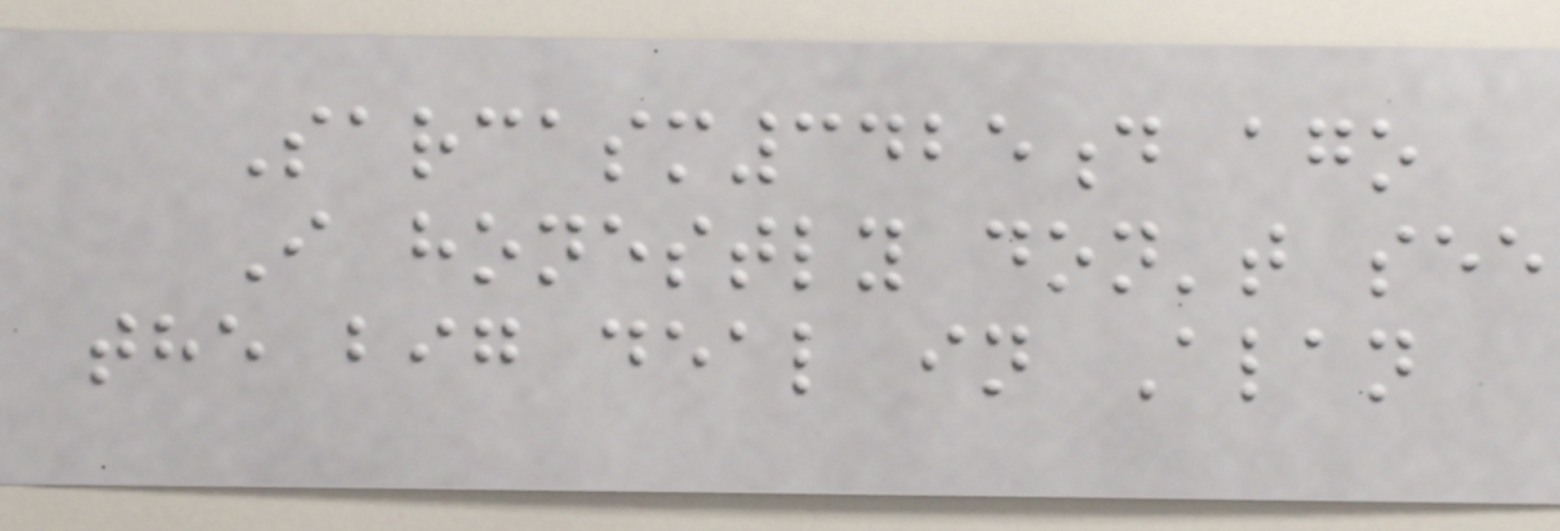Sarcasm3425d ago
I honestly don't see
the big deal in Alan
